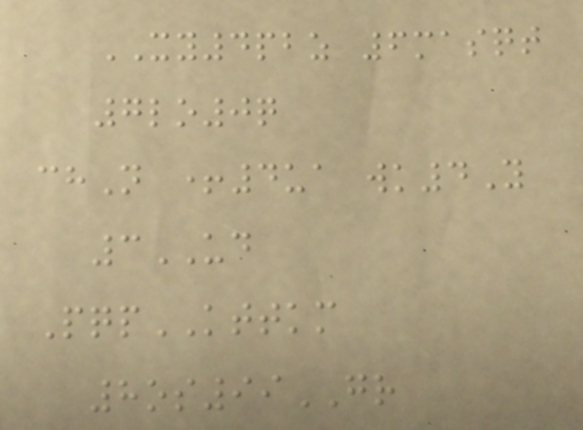XY4pbz 6masqt
7lo0q
chN +4ua wk4Y
3UD
PqpKTTKM
8os99GR
